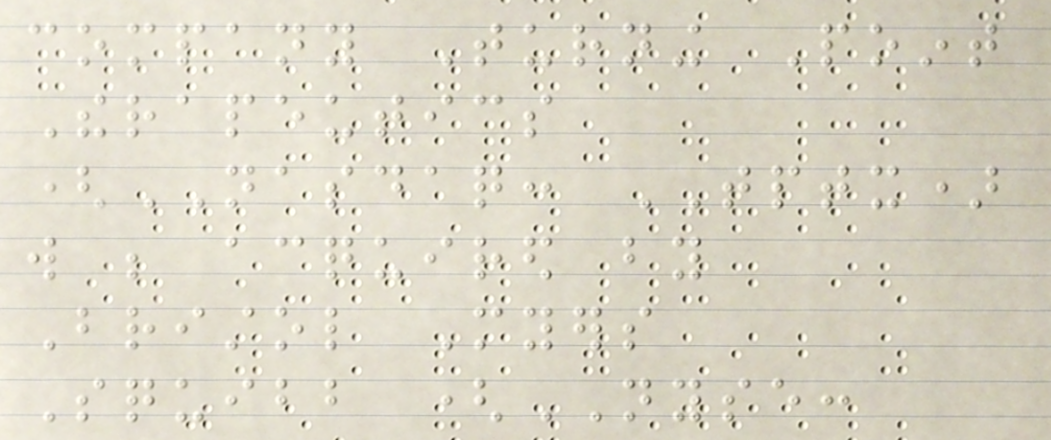company Turning Point
Therapeutics
(NASDAQ: TPTX)
will be acquired by
Bristol Myers
Squibb (NYSE:
